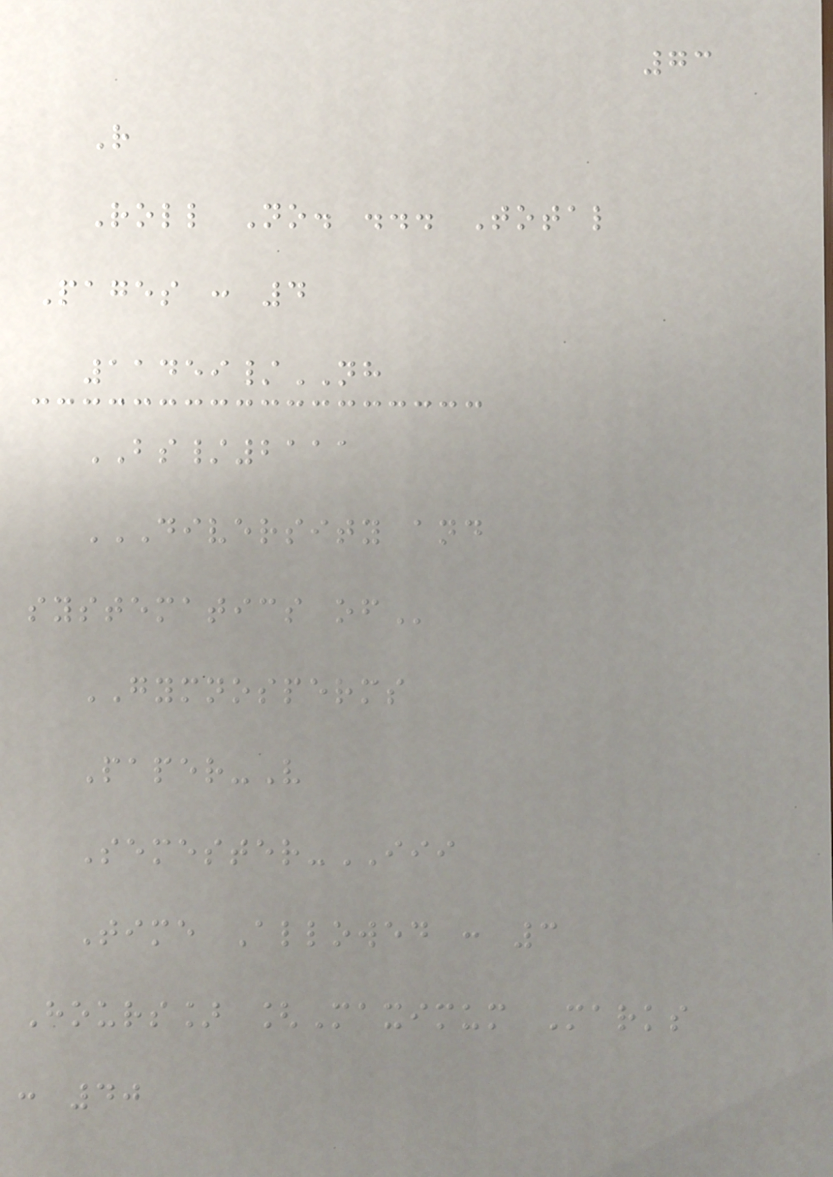73
R
Roll No. ... Total
Pages : 4
11459/NH
BS/2111
DIVERSITY AND
SYSTEMATICS OF
GYMNOSPERMS
Paper-V
Semester-III
Time Allowed : 3
Hours] [Maximum Marks
: 40
